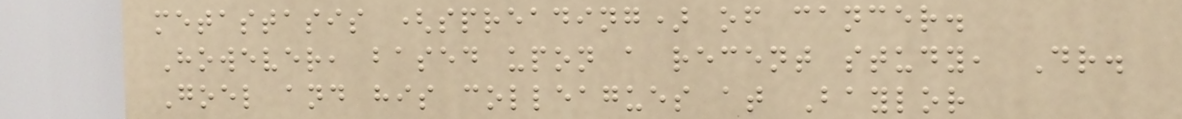metastasis (spreading) of cancer.
However, based upon a recent study, Dr.
Goel and his colleagues at Baylor
